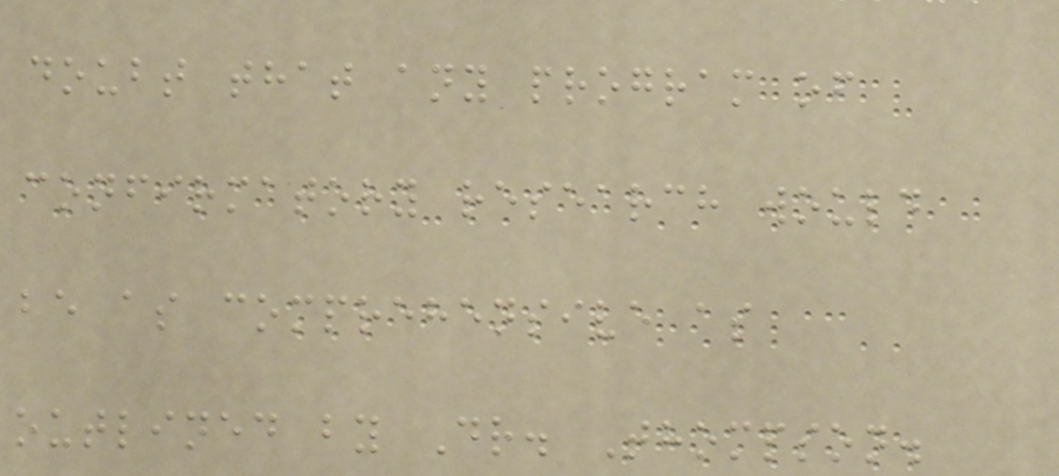doubt that any program of
confirmatory research would
be as comprehensive as
outlined by Dr. Thompson.
